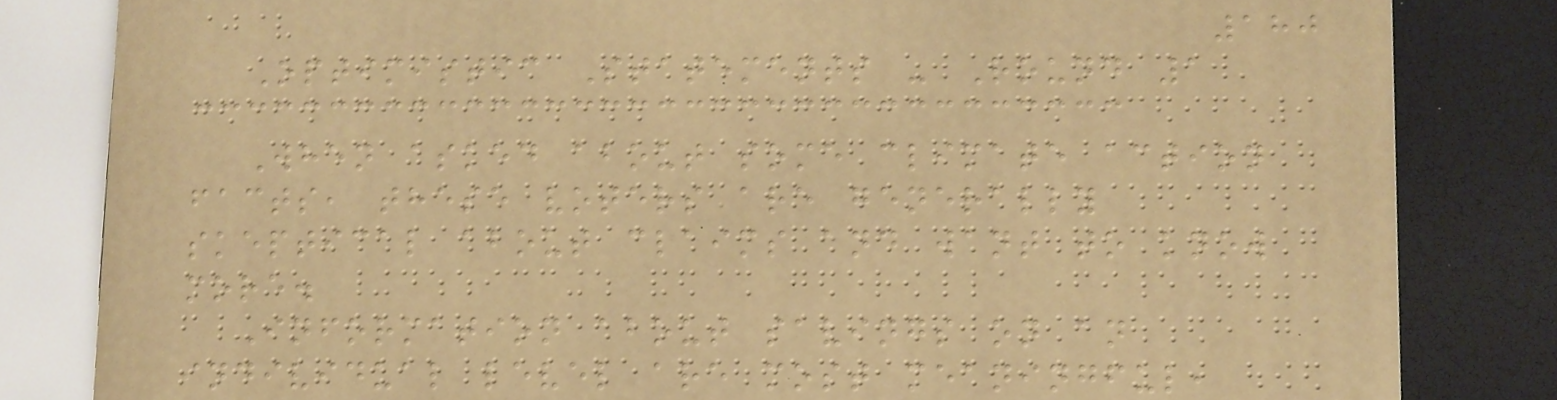180
Optimistic Statements - Round 1
When asked about some climate action
facts, these voters are generally
skeptical about claims and want to know
more.
Information about savings on an
individual level are most meaningful,
